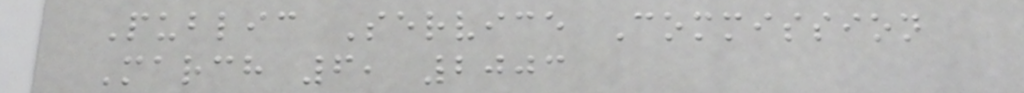Public Service Commission
March 6, 2003
